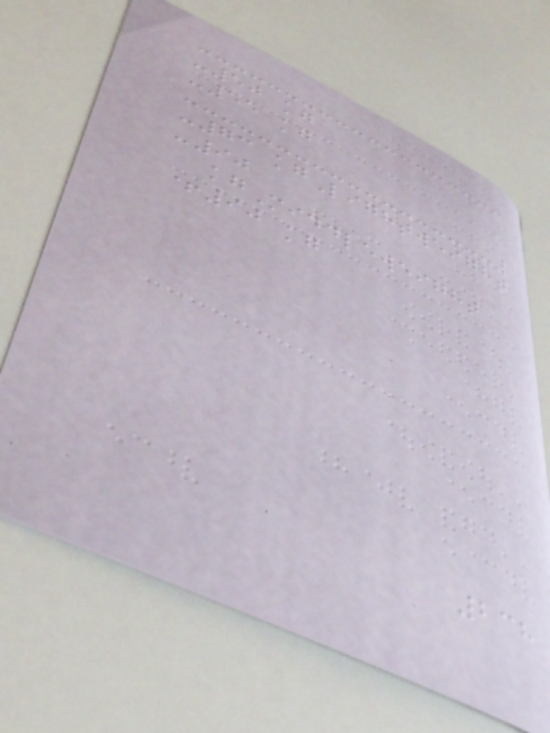-50 kg
-55 kg
-73 kgLightweight
-90
kgMiddleweight
+90 kg
238
